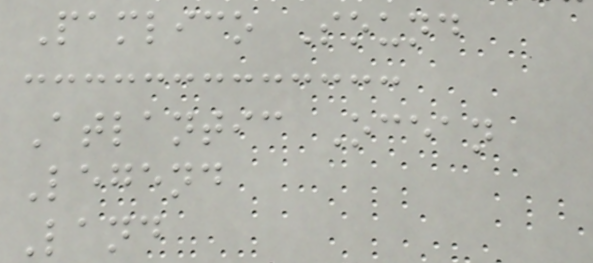Pamlico Sound
Atlantic Ocean
Legend
Land
